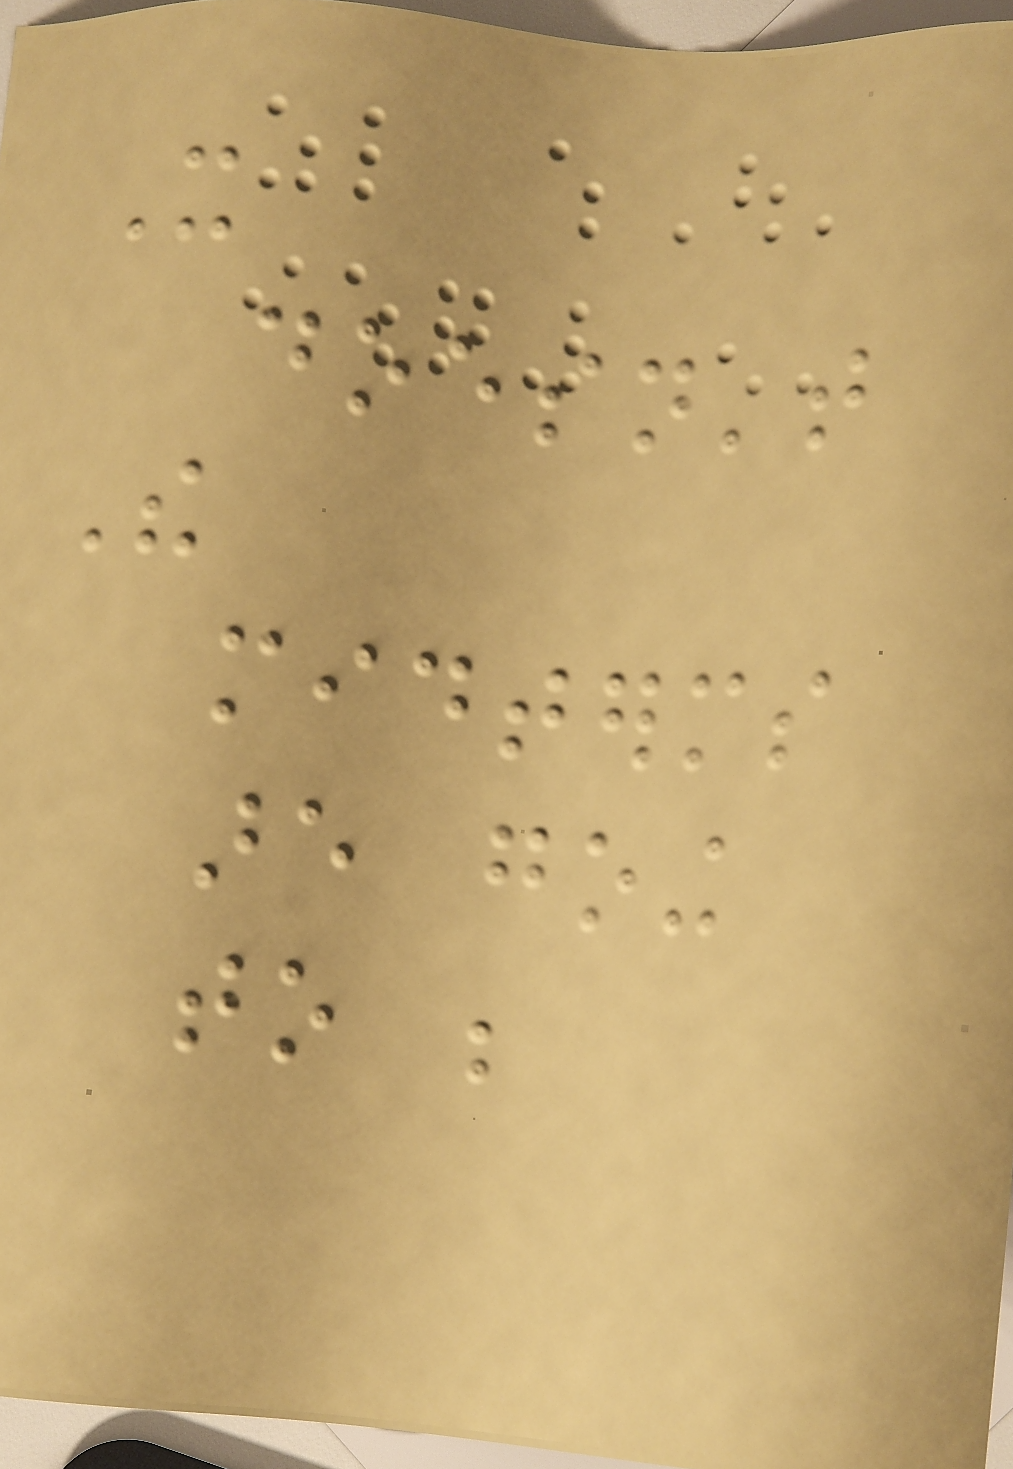It
doesn't
The
midterms
are going
to be
